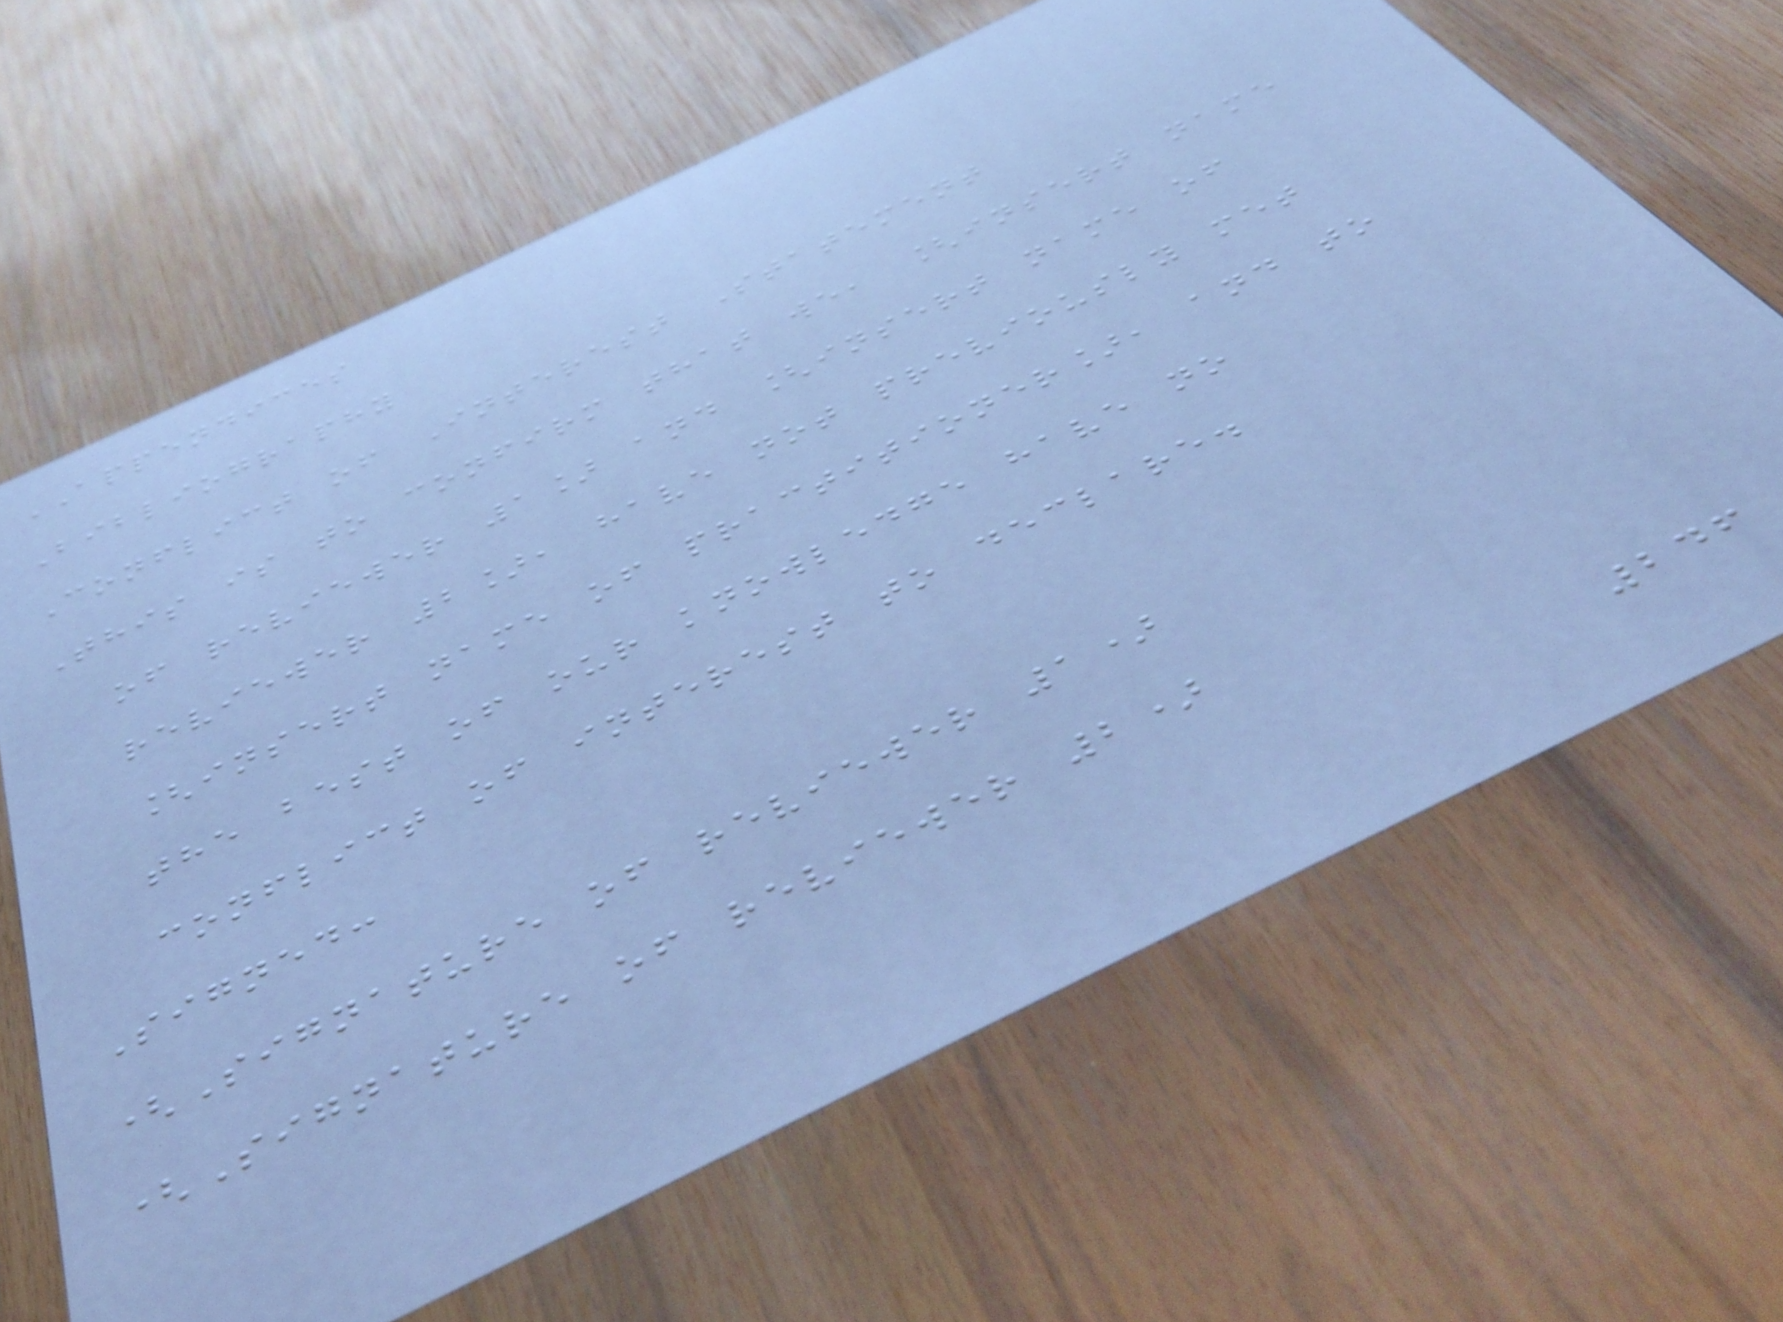APPENDICES
Bibliography
Conflict of Interest Statement
This is to confirm that we, [insert name
of reviewer 1] and [insert name of
reviewer 2], have not previously met
[insert name of practitioner], and to
the best of our knowledge have no
conflict of interest to declare.
Signed:
(Signature of reviewer 1)
(Signature of reviewer 2)
246
